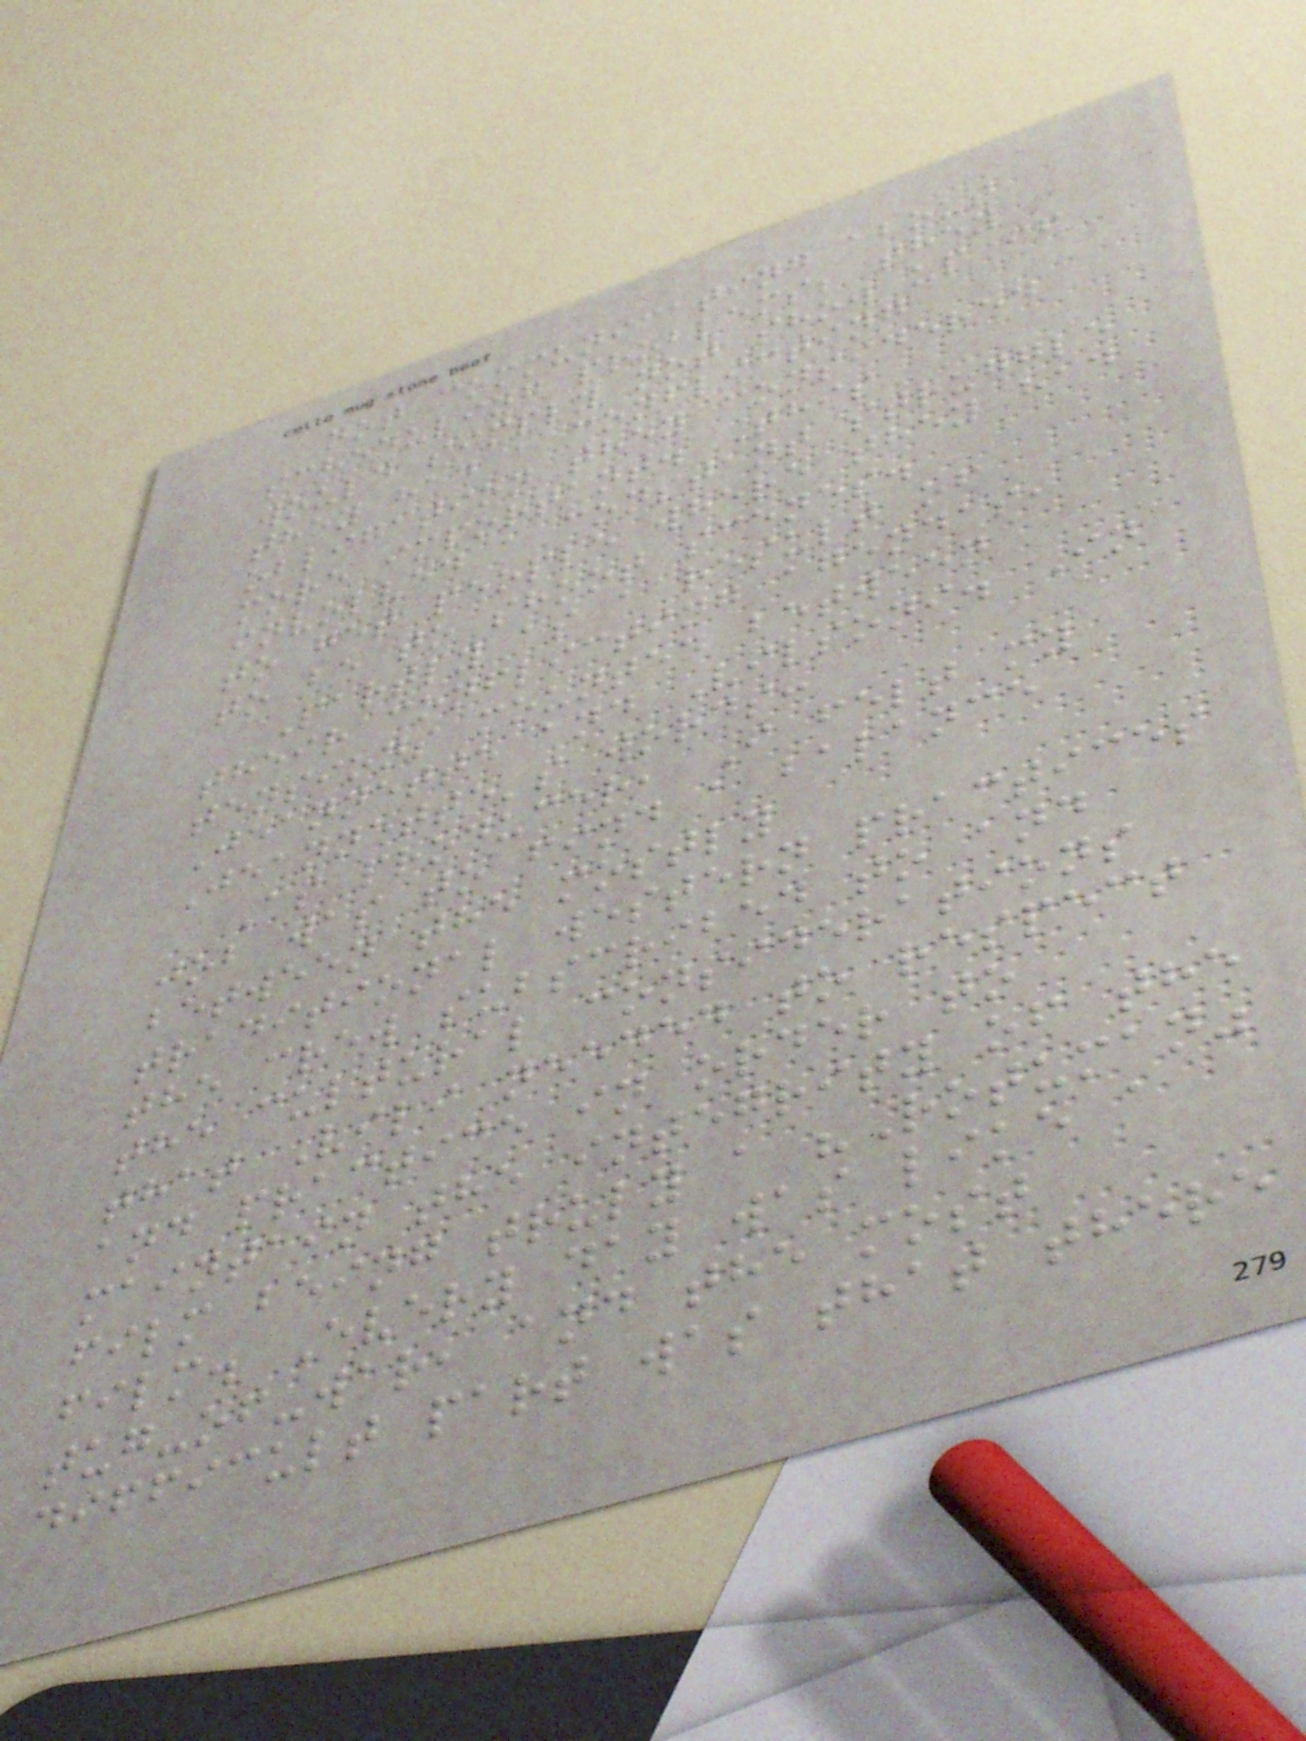not communicating about
scheduling problems; they
would simply not show up if
they had a conflicting
obligation they considered
more important. This
involved a constant struggle
to get people where they had
to be to shoot scenes.
Partly as a result of
their conflicting agendas,
tensions mounted between
Jeannette and Vilsoni. In
Jeannette's words:
As producer, I felt my
job was to find a balance
between the mostly
traditional western practices
the crew subscribed to and
the cultural considerations
that Vili needed to respect
and practice in order to
maintain the integrity of the
film being truly a "Rotuman"
film. Every day was like a
tug-of-war, and the most
difficult part was that there
